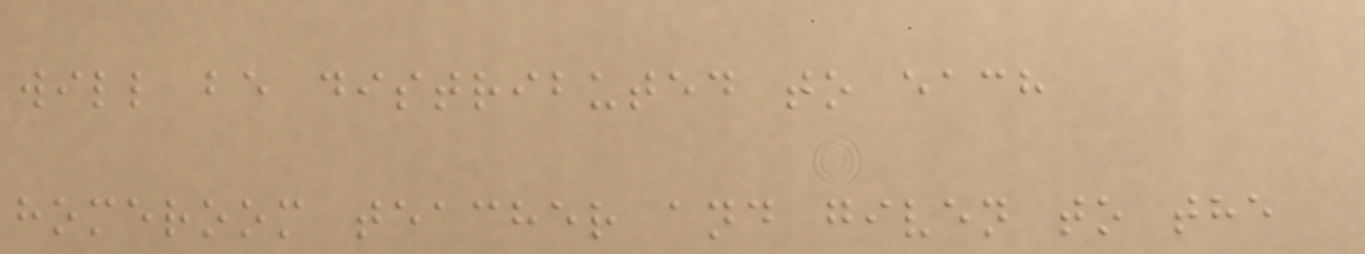will be distributed to each
homeroom teacher and given to the
